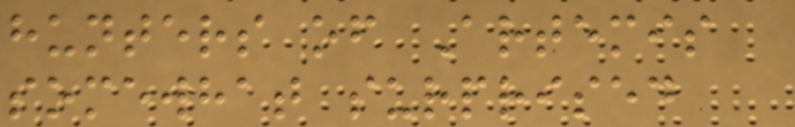hunters of Artemis
somewhat surprised
